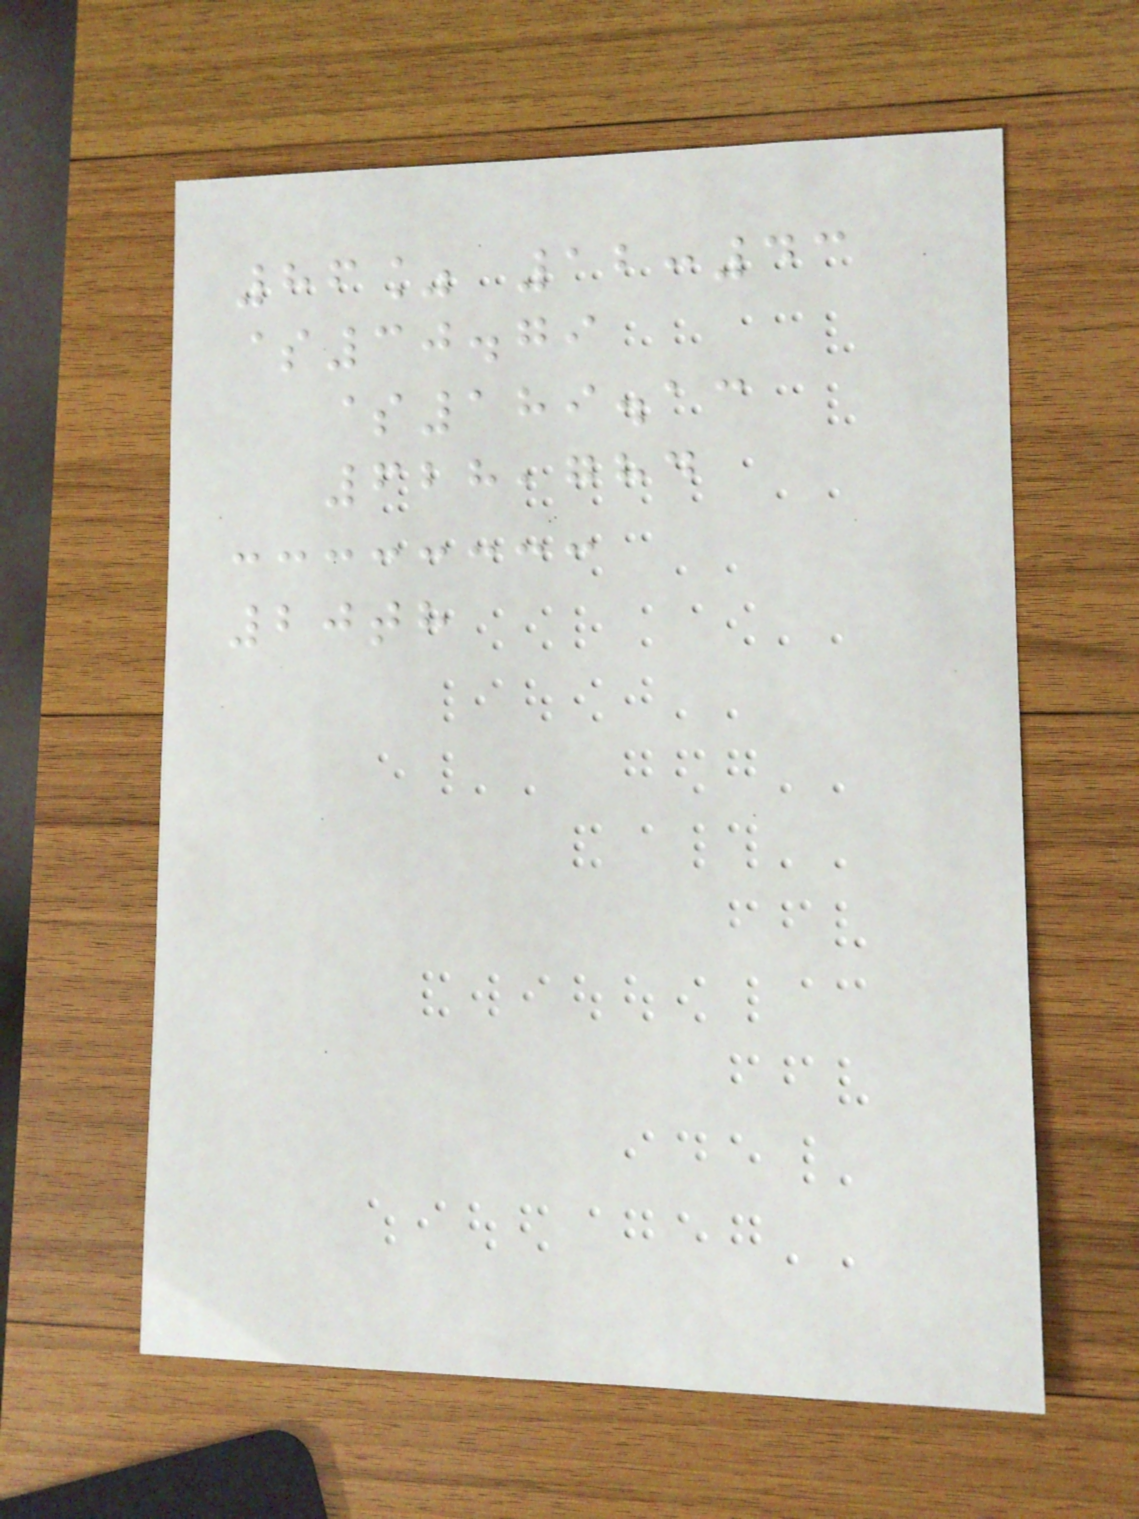86% 12:43
$30.79
$189.13
628,784
20th
